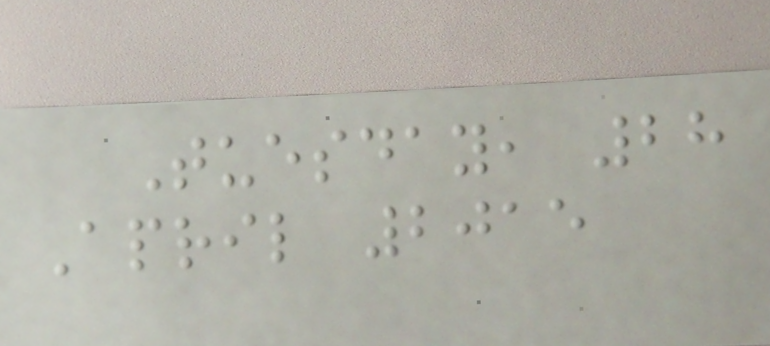Tuesday, 28
April 2015
